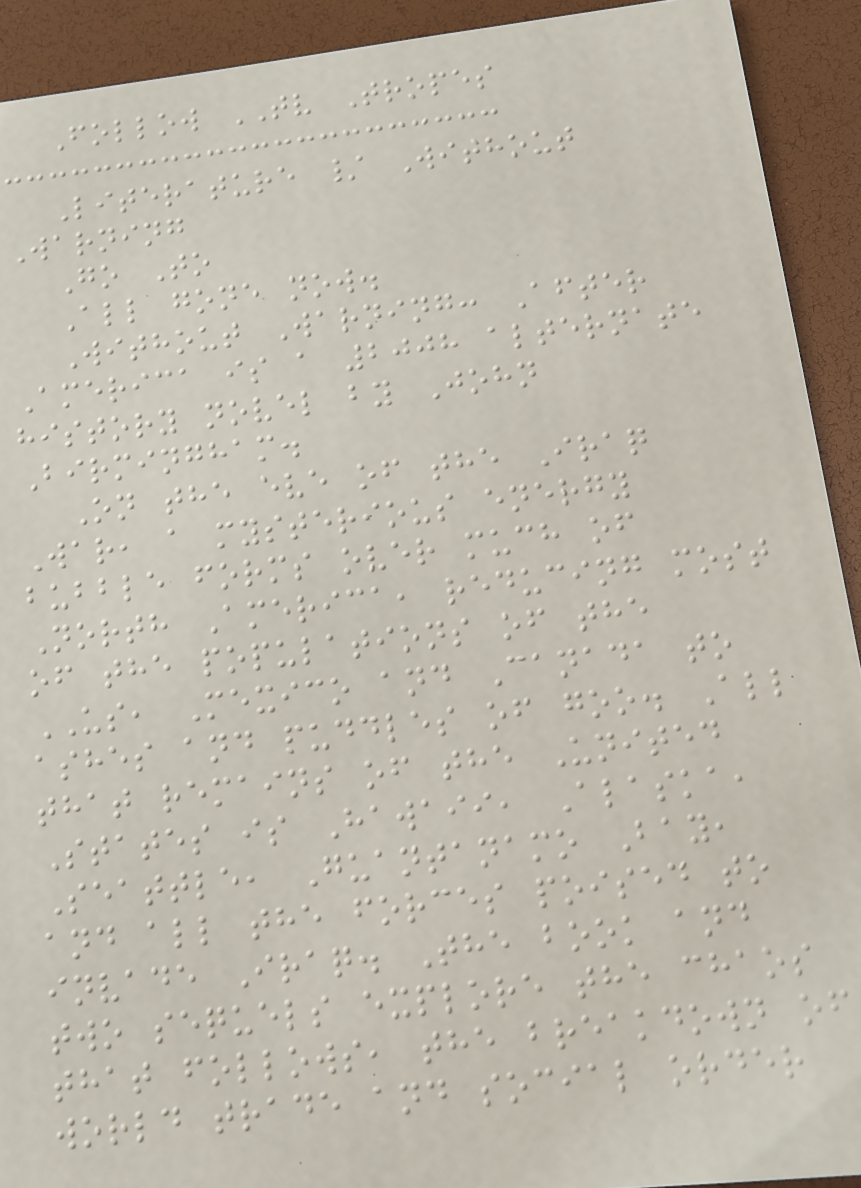Follow TV Tropes
Literature / Without
Warning
Go To
All gone now.
Without Warning: After
America is a 2008 alternate
history novel by John
Birmingham.
On the eve of the Iraq
War, a mysterious energy
bubble forms over much of
North America, reducing most
of the populations of the
US, Mexico and Canada to
ashes and puddles of goo. All
that remains of the United
States is Hawaii, Alaska,
Seattle, Guantanamo Bay,
and all the forces poised to
invade Iraq. The book and
two sequels explore the chaos
that follows, the breakdown of
world trade and social order
